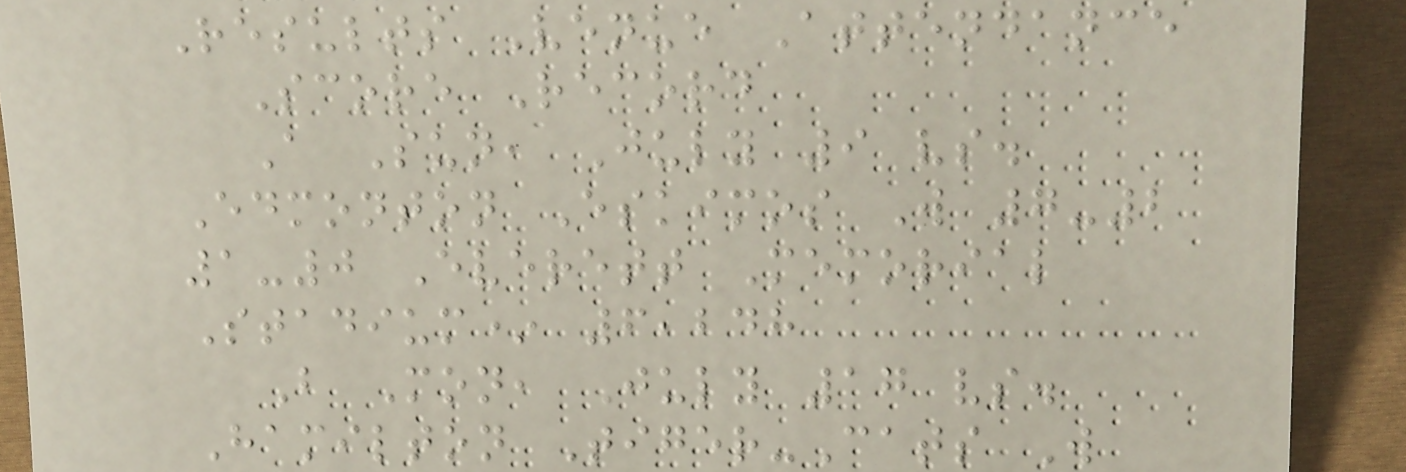Results Venue Attendance
Score Record
A Sun, July 9 vs.
Edmonton Eskimos W 7-2
1-0 Everett Memorial
Stadium* 6,248
B Mon, July 17 vs.
Hamilton Tiger-Cats W
